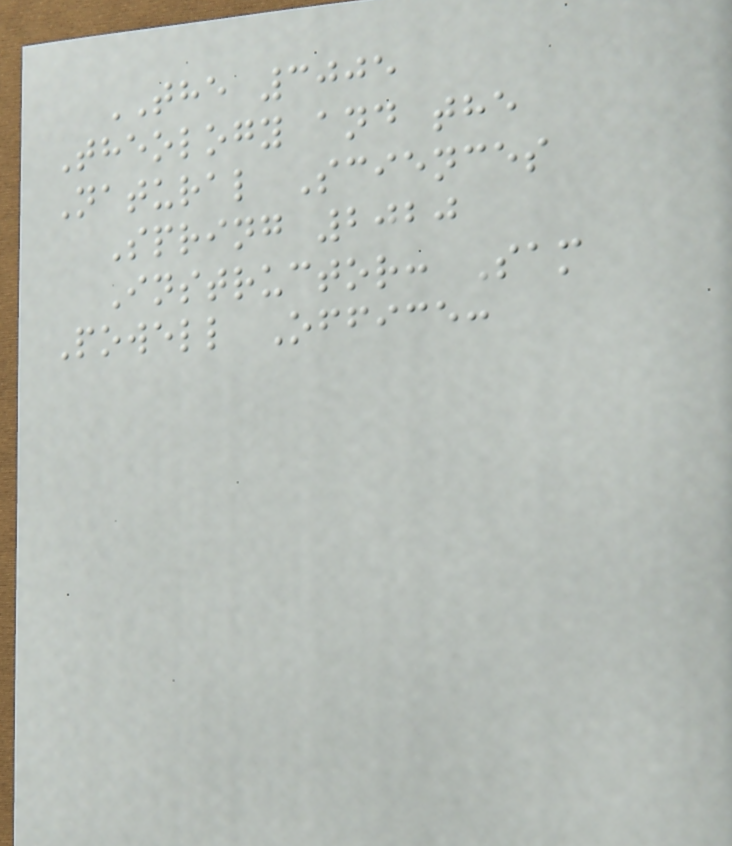THE 3005
Theology and the
Natural Sciences
Spring 2020
Instructor: Sam
Powell Office:
